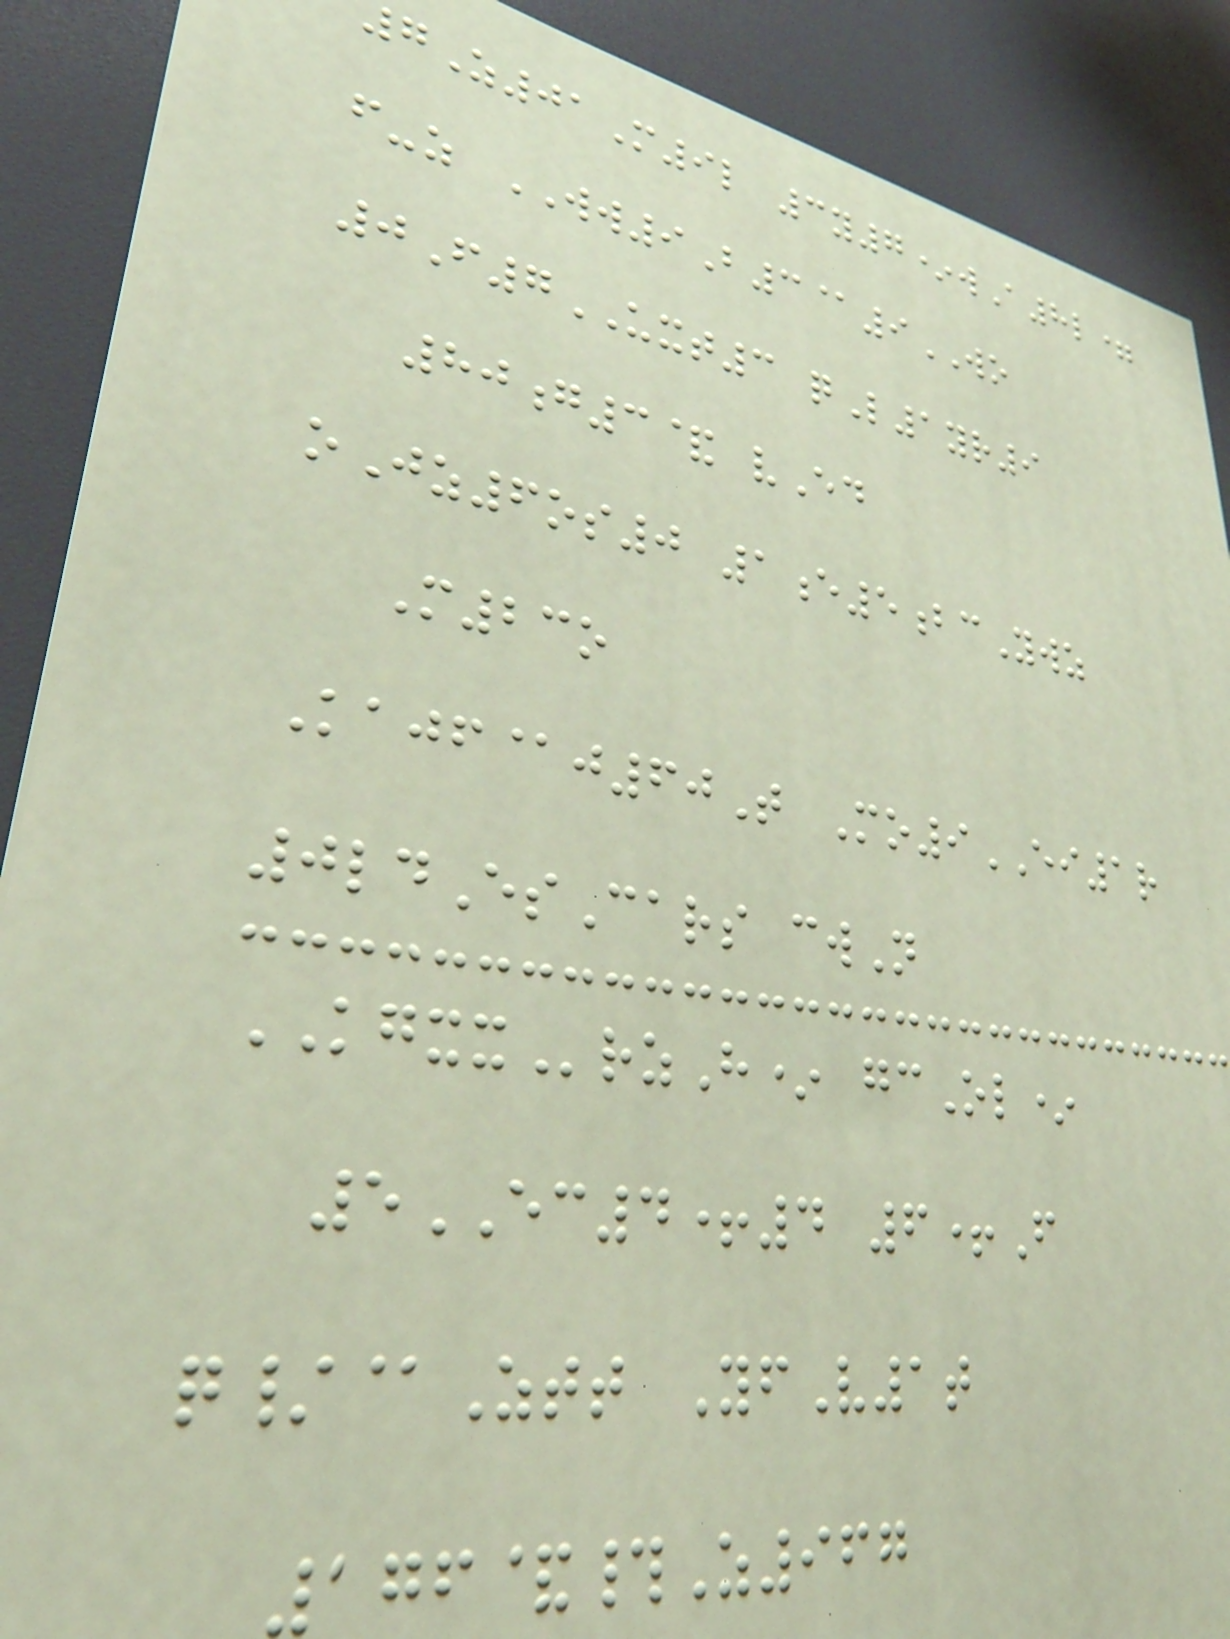Z01M9l 3y7*wA8l=
f-z WW9B3@9WO
0F7UXT3 qL1yr9
80g3& vEd
oJz6os0 1e5bcYwz
M23o
Kajf@j60T Mo9EI1r
0ldEsCars cwN
KGXXrzH* gcOl*
5EC4+4 6+F
q/@Ztt YfV1t
176&#Z967
